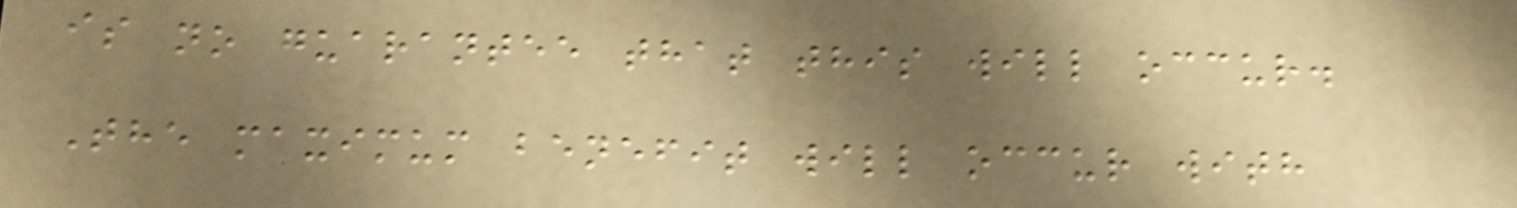is no guarantee that this will occur.
The maximum benefit will occur with
